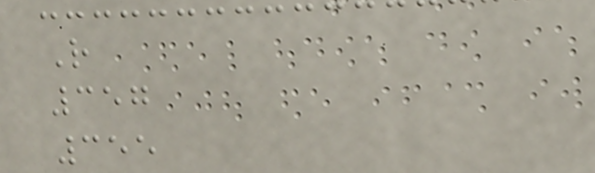R
357
355
